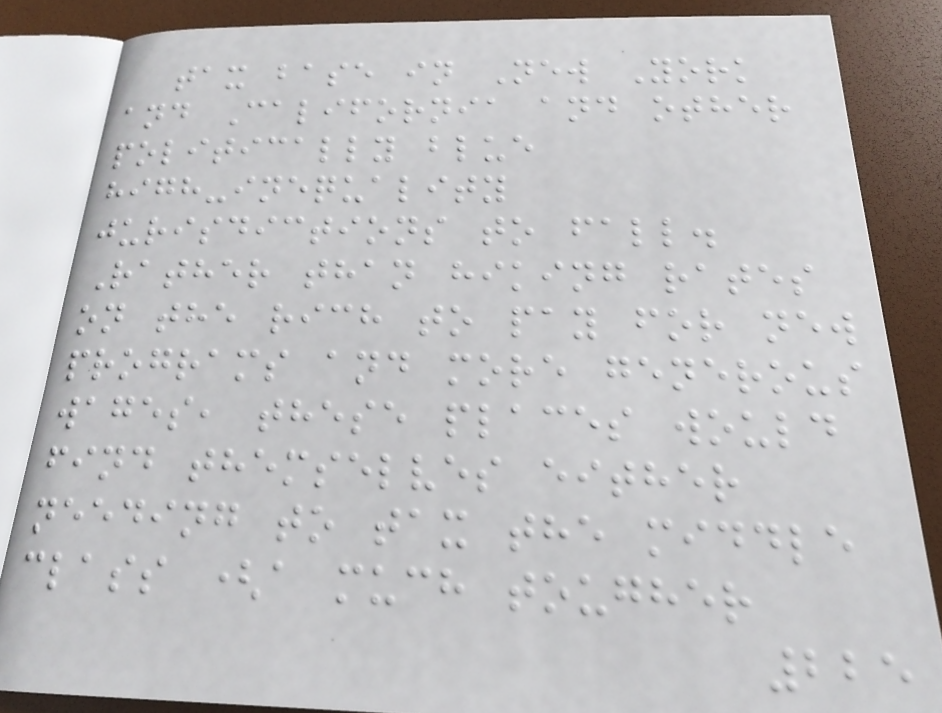tax base in New York
and California and other
politically blue
high-inequality
jurisdictions to fall.
Rather than hiking rates
on the rich to pay for new
programs and more generous
wages, these places would
find themselves either
needing to tax the middle
class (a much tougher
225
